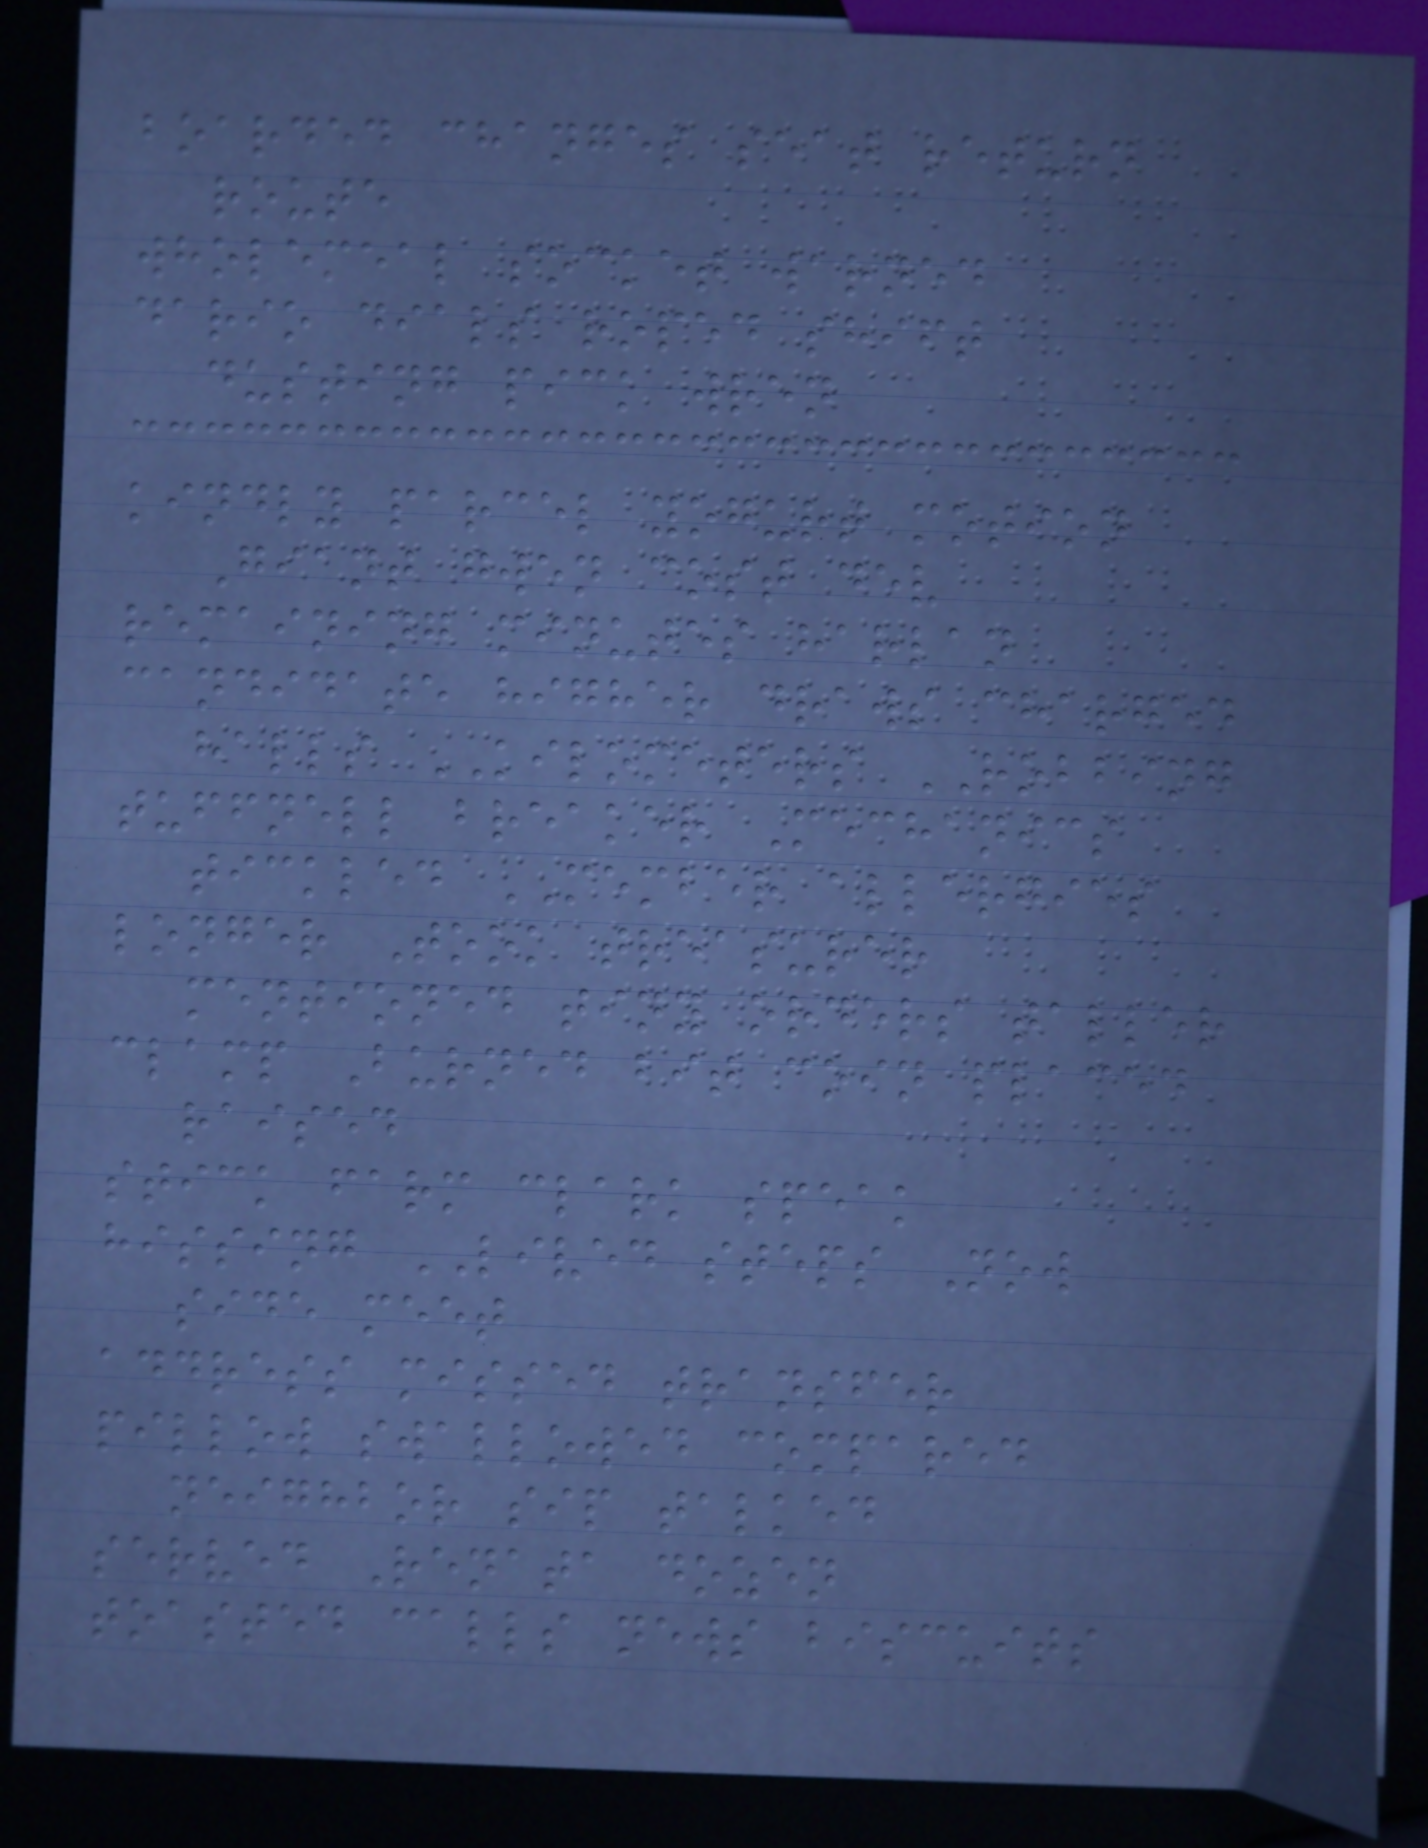boarded changes seat return
route
wholemeal socket warned
dario dials roped shift
dusting pick wren
kindly parcel yogurt motion
Giant gwen cost dev
remaining minutes harlan
candidate higher draws charged
halls KILOMETERS ROBBING
tuffnell breaker Mechanics
tickled MEMBER allergies
longer Took treasurer
mentioned tiny orders taller
clamp Burned bit coin placed
raised
stick farm clark speak
hissing LIVED steps Now
side meet
address missed transfer
pillow swallowed compared
neighbor sip talked
served Renata dozen
toasted calls news biscuits
